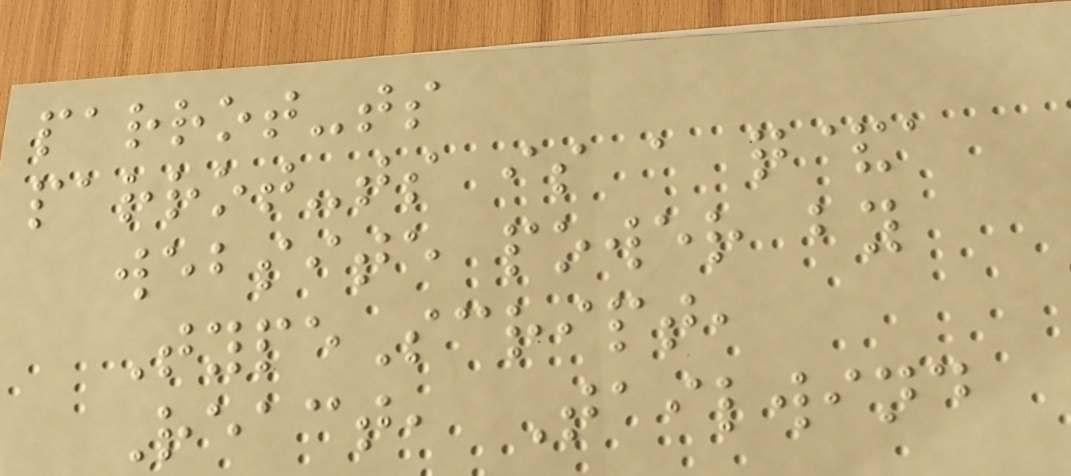parrot-ts
parrot-ts is a q&a
website power by
TypeScript,
React, Tailwind
